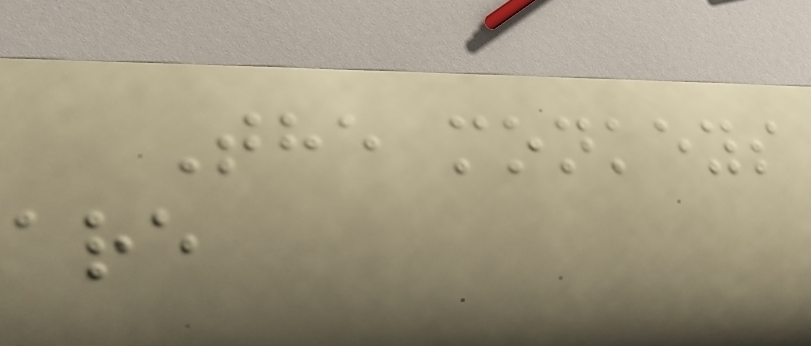The monkeys
are
